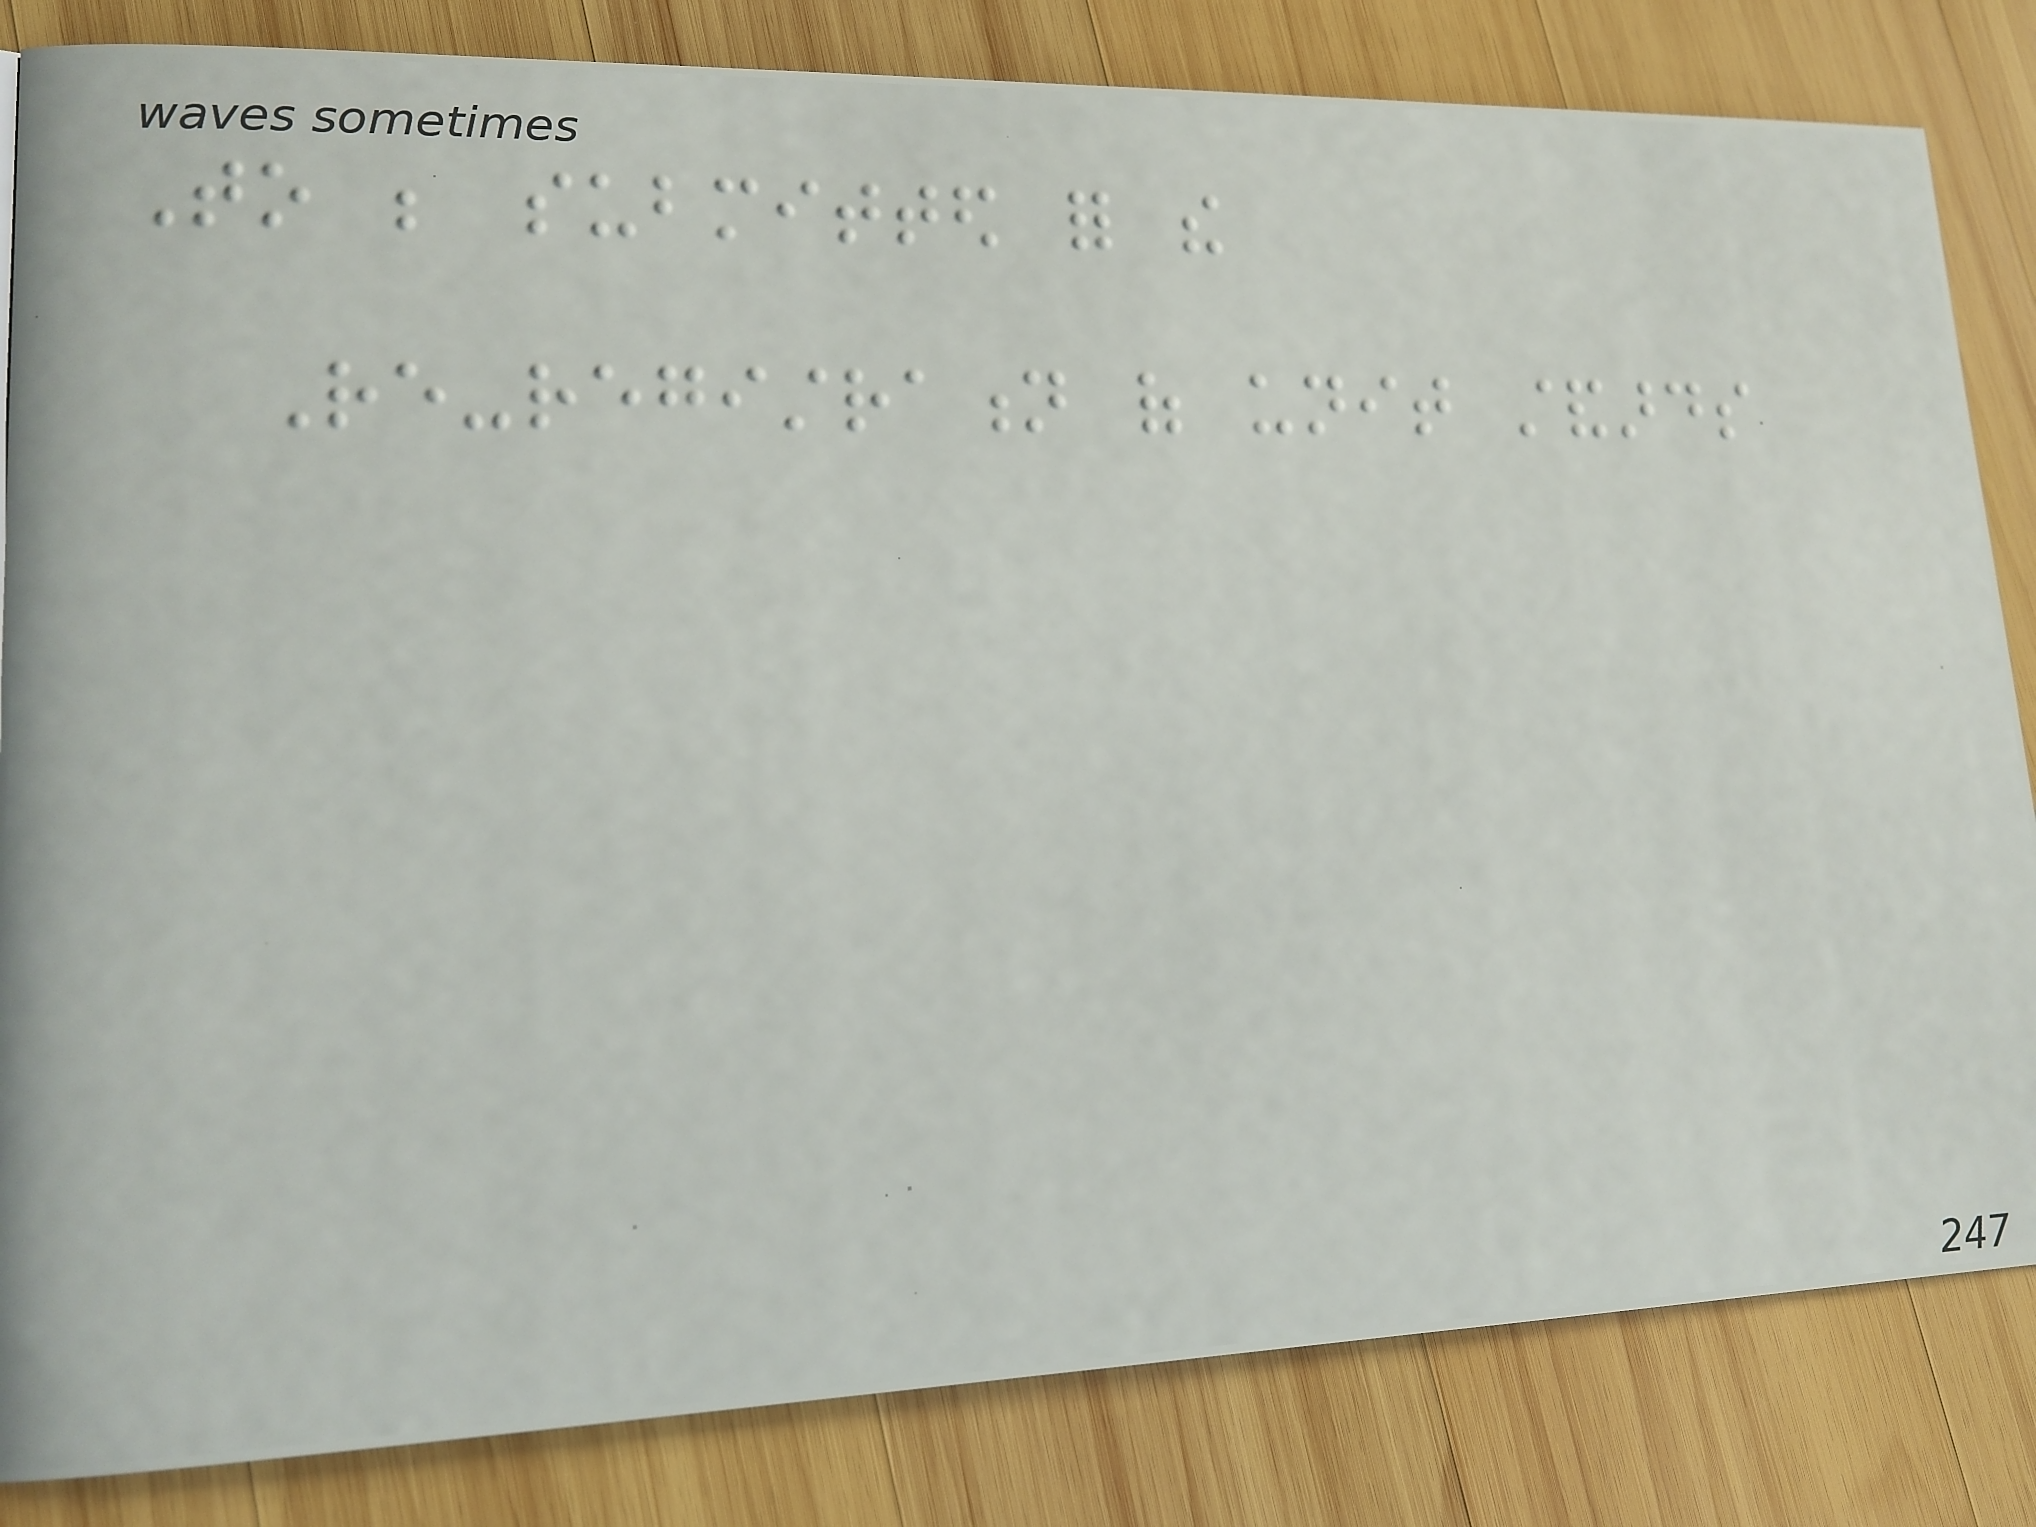To be submitted for the
Re-registration of unit standards
